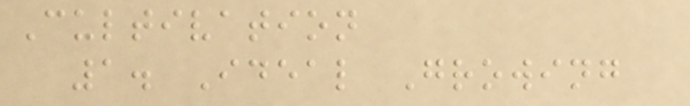Cultivation
1. Ideal Growing
